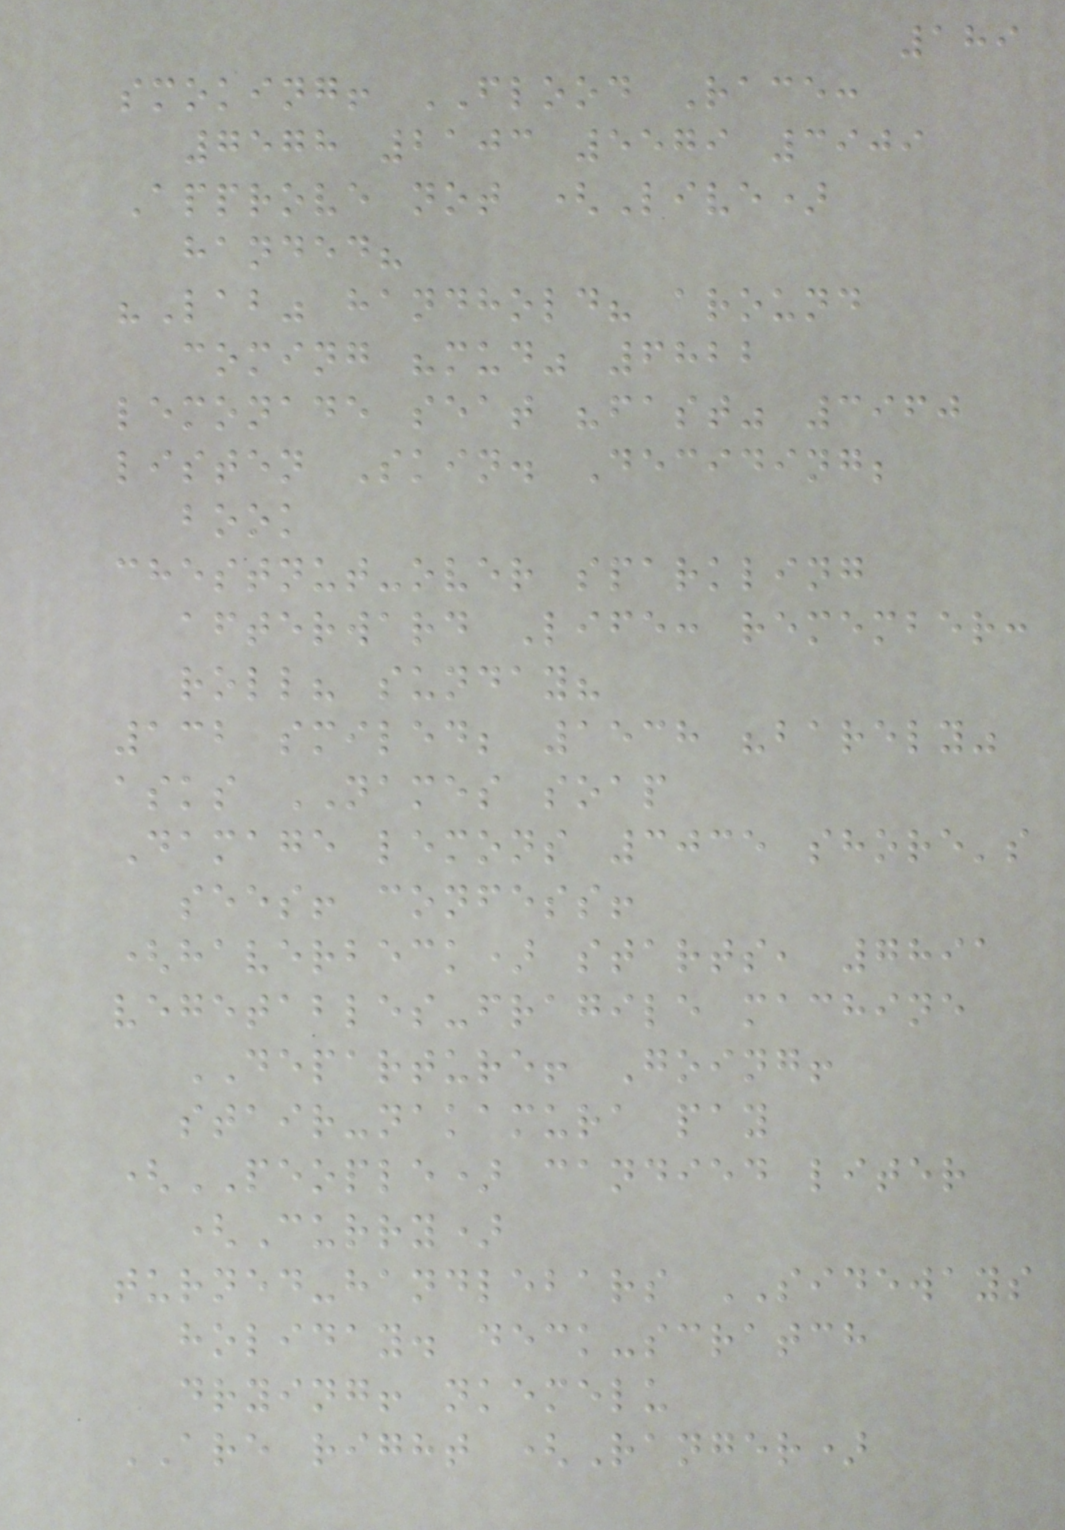189
smoking! FLOOD Race:
7578 2103 5579 3909
Approve not (Live)
handed?
"Lab" handhold? around
coming "mud" 6822
lemonade seat "fast" 3960
listen Skin. Deciding;
book
chestnut-over sparkling
afterward Life: remember:
roll? sunday?
132 smiled; 1538 "barely"
asks NAMES soap
Damage lemons 3035 shore's
sees! confess!
(haverbeck) starts, 7891
vegetables-fragile machine
DEPARTURE! Going!
stair-nakamura pay
(PEOPLE) candied liter
(Curry)
turned-handlebars SIDEWAYS
holiday. deck-scratch
drying! nkemelu
ARE right (Ranger)
